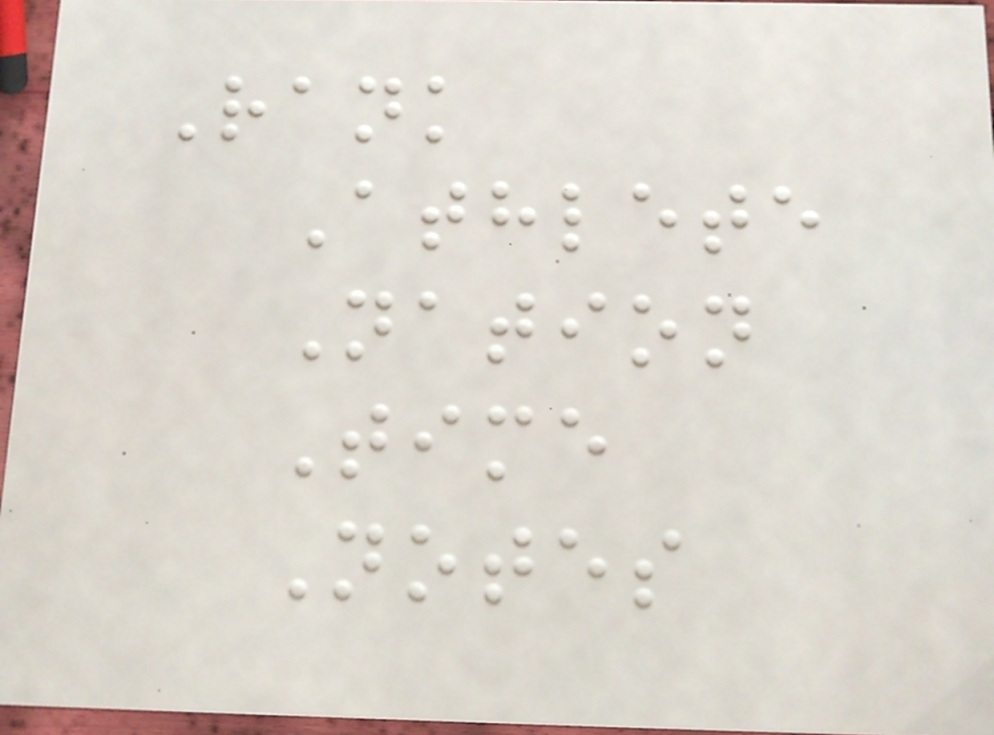Rank
Athlete
Nation
Time
Notes
